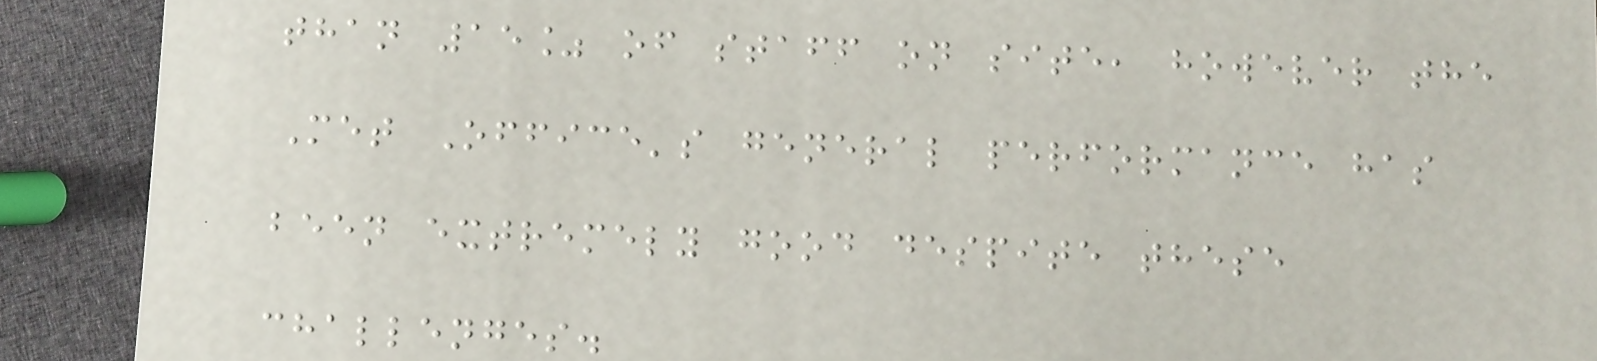than 15% of staff on site, however the
Met Office's general performance has
been extremely good despite these
challenges.
